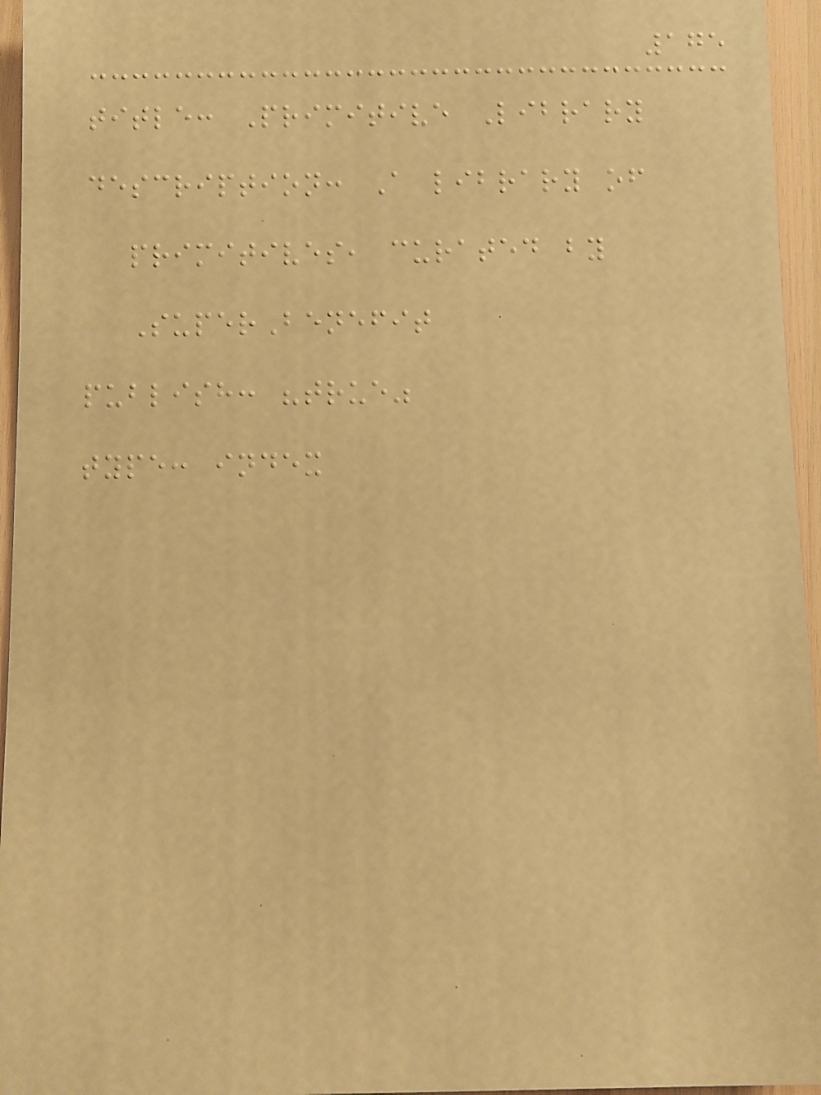175
title: Primitive Library
description: A library of
primitives, curated by
SuperBenefit
publish: "true"
type: index
